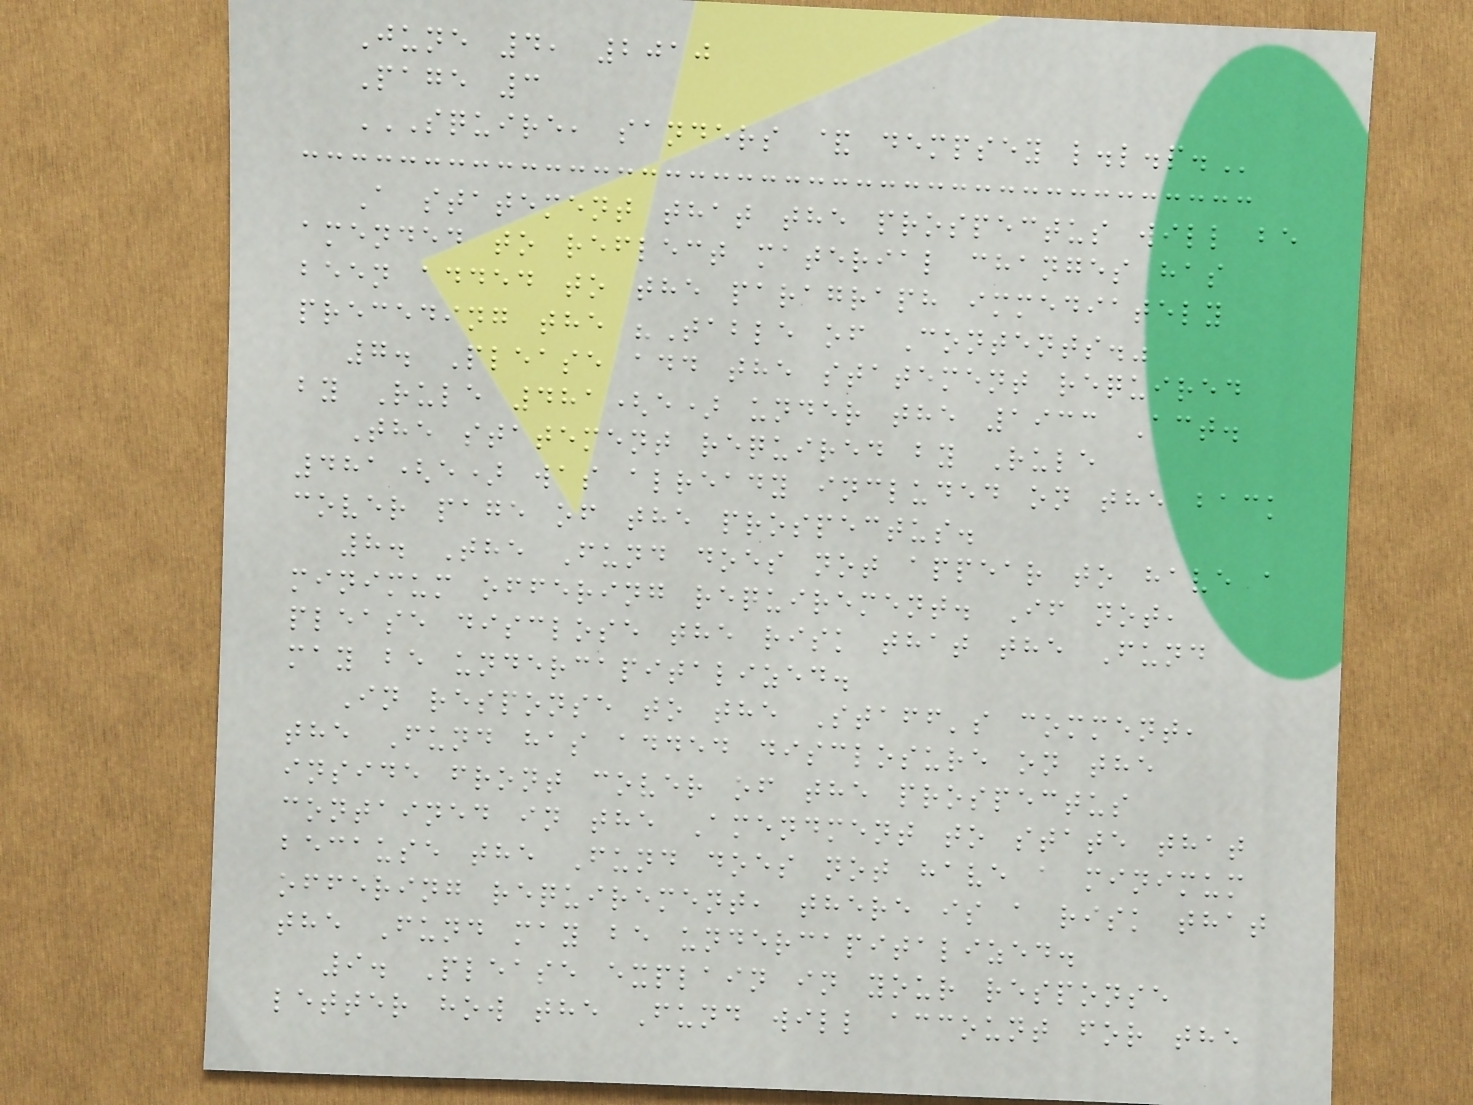June 4, 2010
Page 3
SQUIRE, SANDERS & DEMPSEY L.L.P.
A statement that the prospectus will be
amended to reflect material changes has
been added to the paragraph immediately
preceding the "Table of Contents."
7. Please add the statement required
by Rule 481(e) under the 1933 Act.
The statement required by Rule
481(e) was already included on the back
cover page of the prospectus.
8. The Fund does not appear to have a
minimum offering requirement. If not,
please disclose the risk that the Fund
may be undercapitalized.
In response to the Staff's comment,
the Fund has added disclosure on the
inside front cover of the prospectus
contained in the Amendment to state that
because the Fund does not have a minimum
offering requirement, there is a risk that
the Fund may be undercapitalized.
9. Please explain in your response
letter how the Fund will account for the
